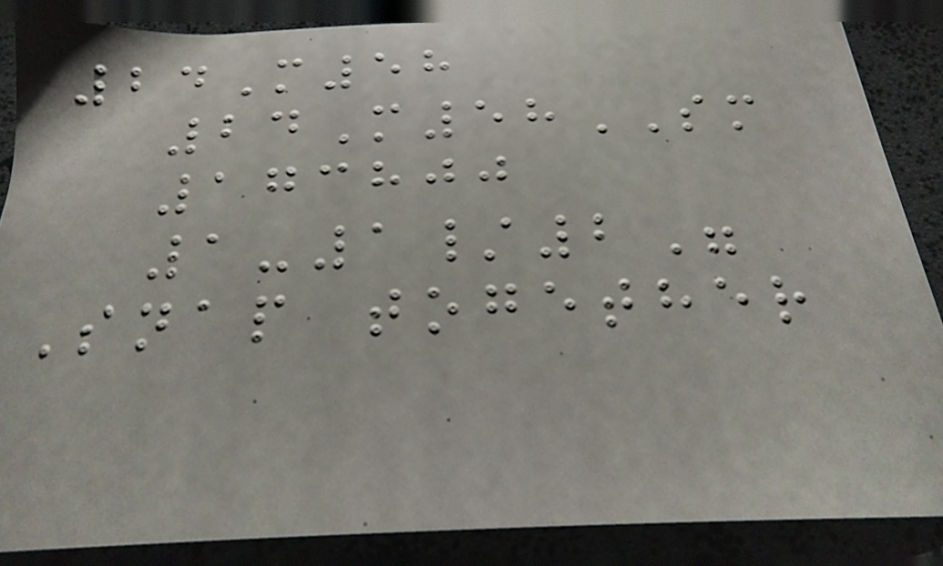24M58
24M58SM
173800
1-1/2"
Snap together
